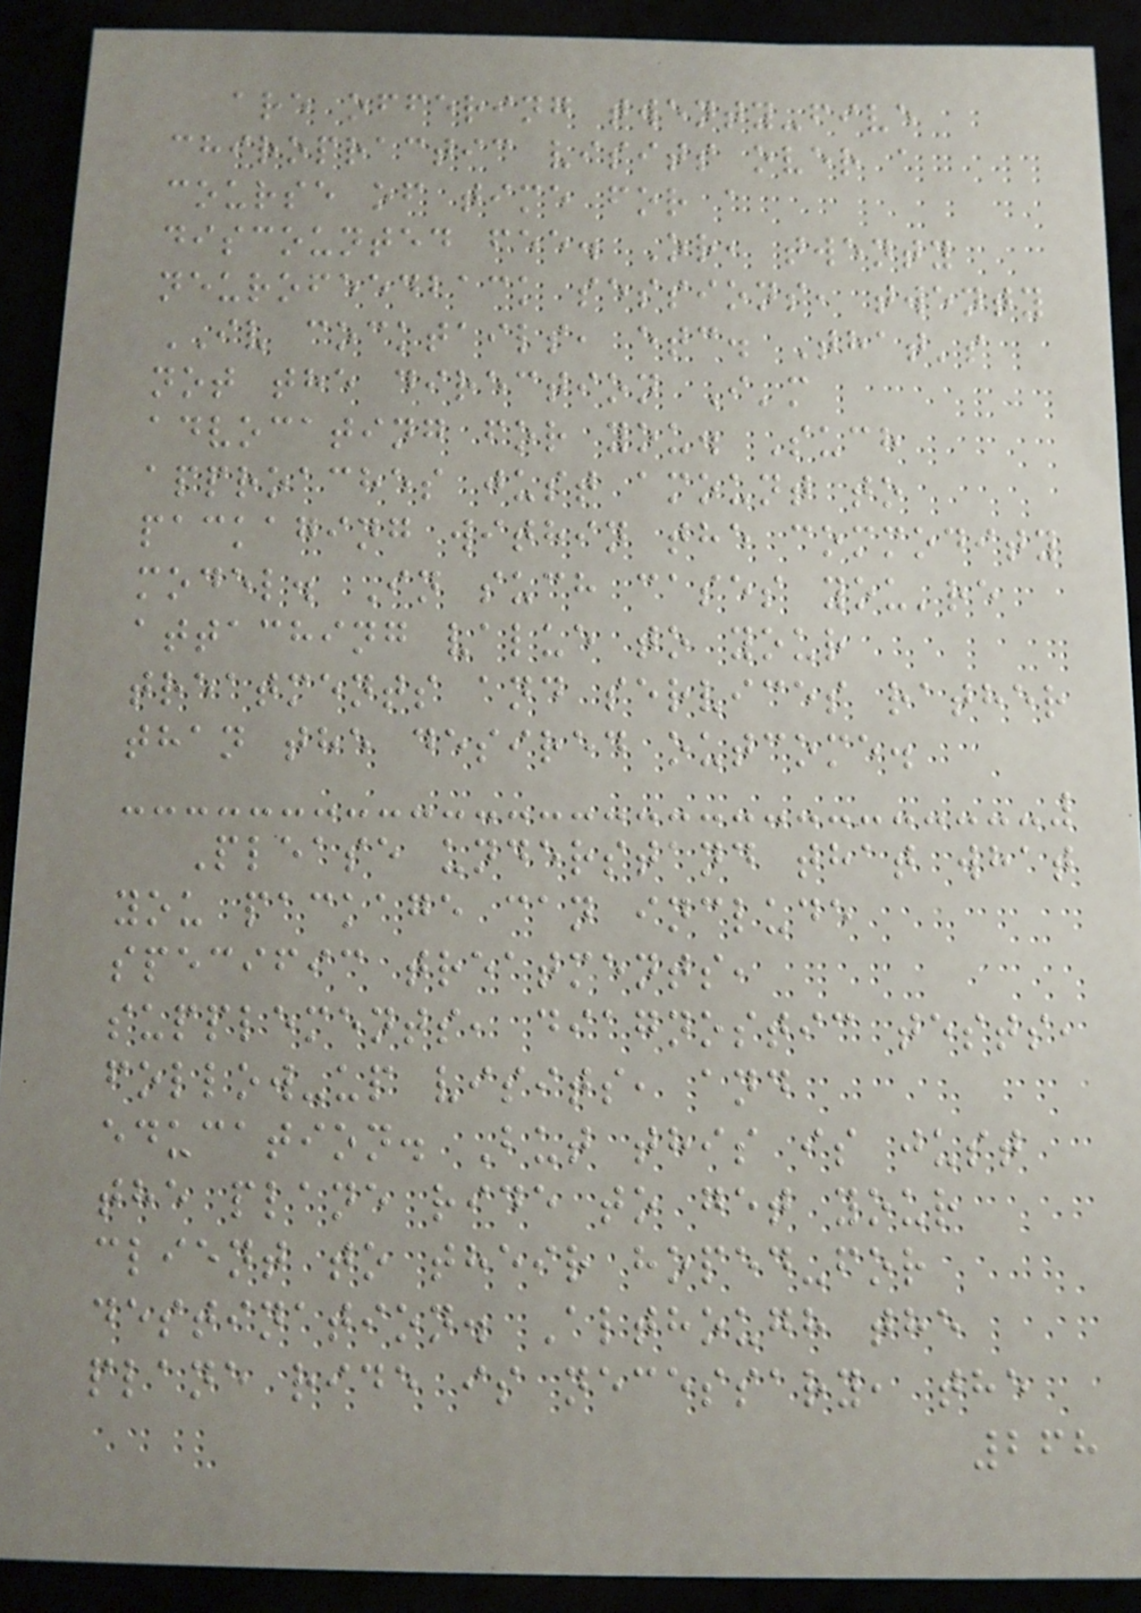are offering twenty-five
chiropractic visits over a
course of time for a
discounted fee. Or, twenty
neurofeedback sessions, twenty
IV cocktails, etc. That's
not the direction I'm
advocating for you. Such
approaches just amount to
packaging within the commodity
model. In such cases you're
attaching value to your
treatments and services rather
than the desired outcome.
Please understand that what
you package can include
specific treatments,
supplements, diagnostic tests,
follow-up visits, and
education. But this is just
the plane ride to get your
client to their hoped-for
destination. Although the
plane ride is necessary, the
268
